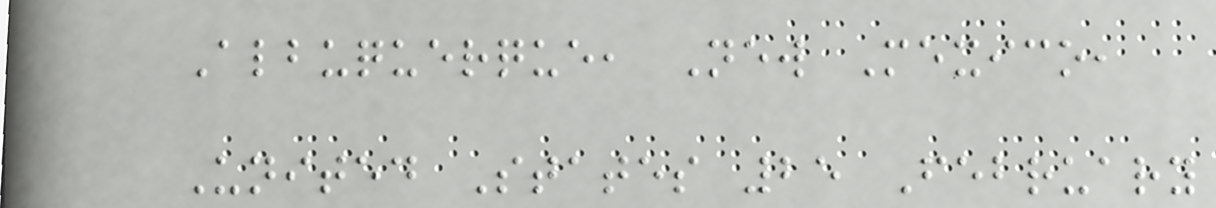Albuquerque, New Mexico,
United States 25 February
